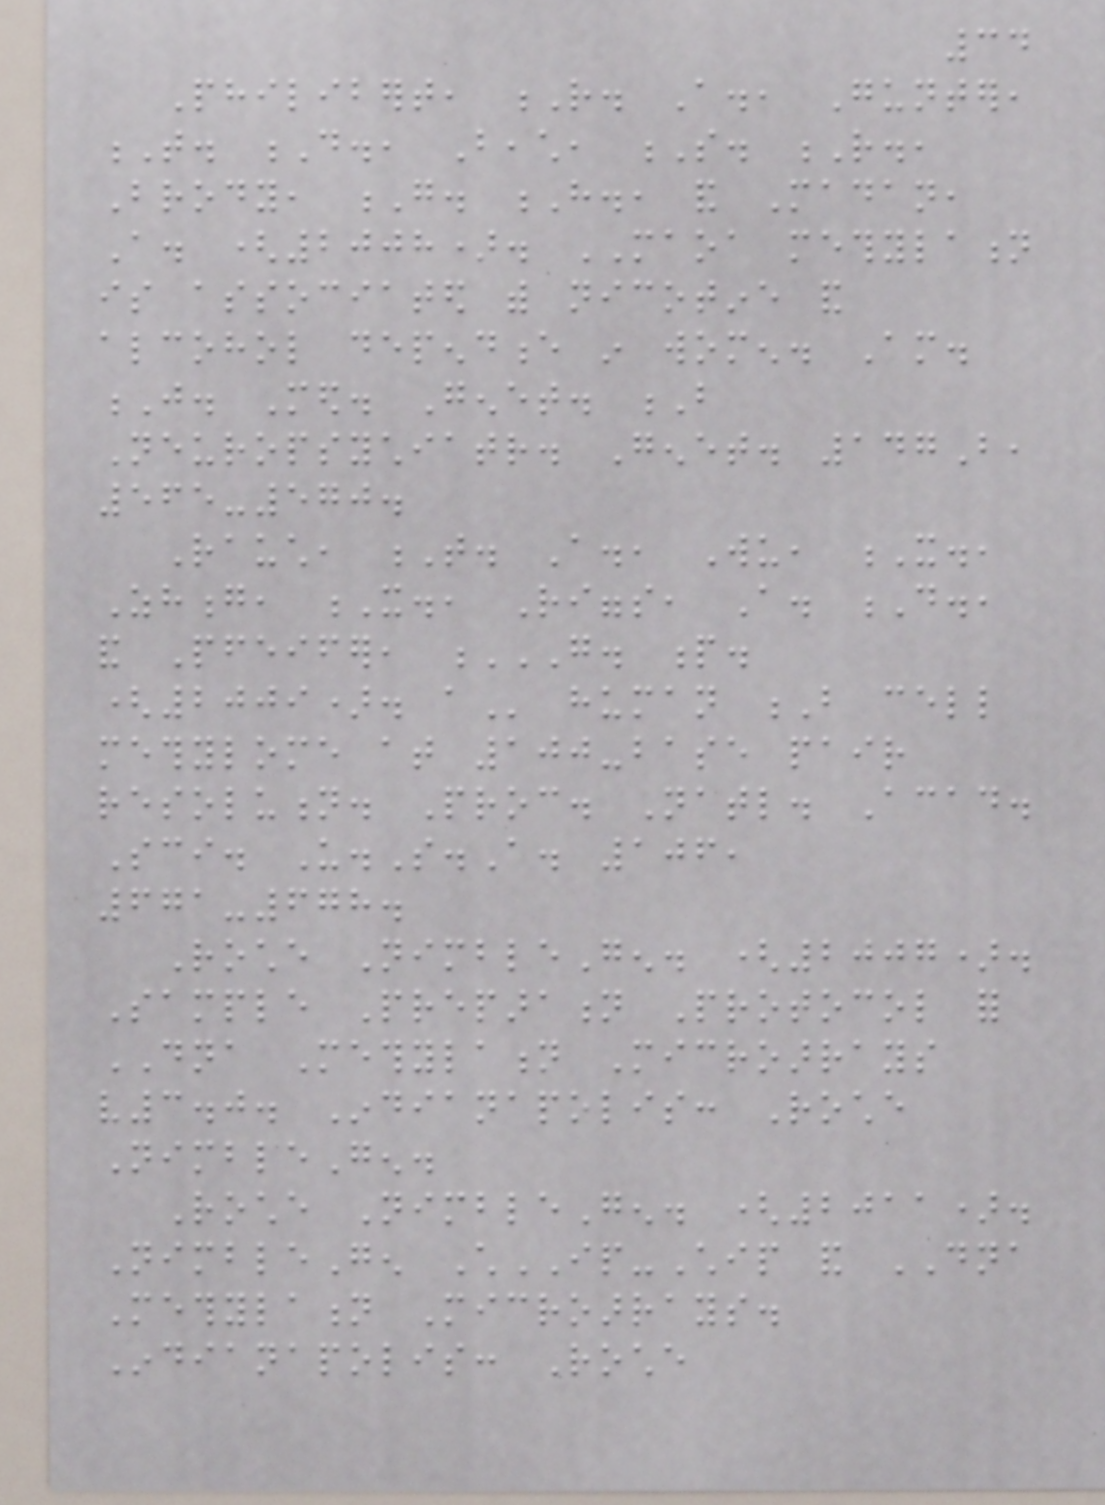34
Philibert, R. A., Gunter,
T. D., Beach, S. R.,
Brody, G. H., and Madan,
A. (2008). MAOA methylation
is associated with nicotine and
alcohol dependence in women. Am.
J. Med. Genet. B
Neuropsychiatr. Genet. 147B,
565-570.
Rauch, T. A., Wu, X.,
Zhong, X., Riggs, A. D.,
and Pfeifer, G. P.
(2009). A human B cell
methylome at 100-base pair
resolution. Proc. Natl. Acad.
Sci. U.S.A. 106,
671-678.
Roche NimbleGen. (2007).
Sample Preparation Protocol for
DNA Methylation Microarrays
v3.0. Indianapolis: Roche
NimbleGen.
Roche NimbleGen. (2011).
NimbleGen ChIP-Chip and DNA
Methylation Microarrays.
Indianapolis: Roche
